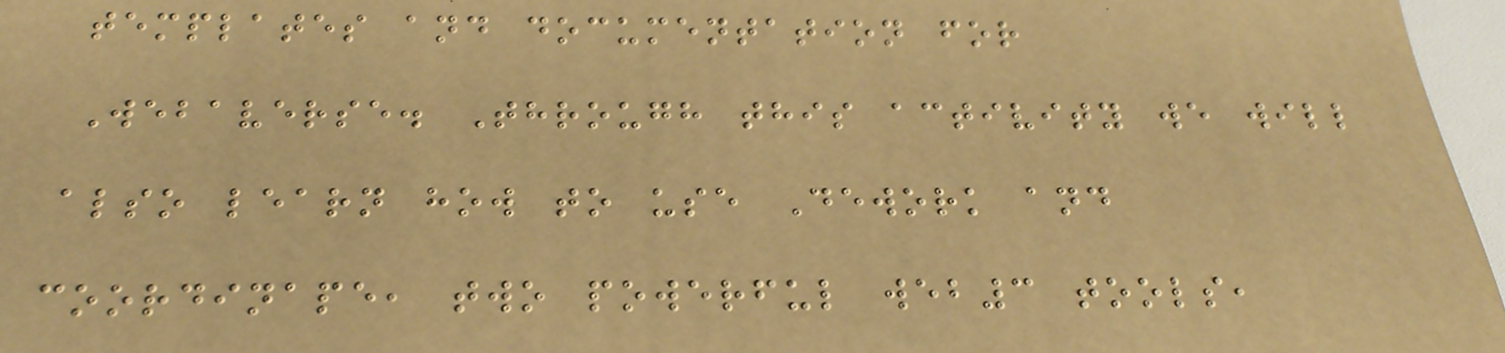templates and documentation for
Webaverse. Through this activity we will
also learn how to use Dework and
coordinape, two powerful web3 tools,
